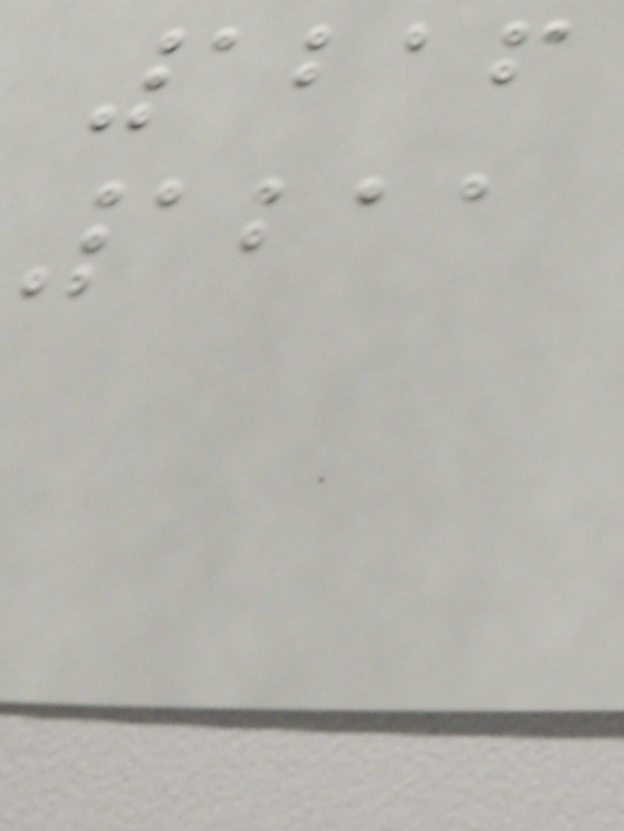1216
1211
